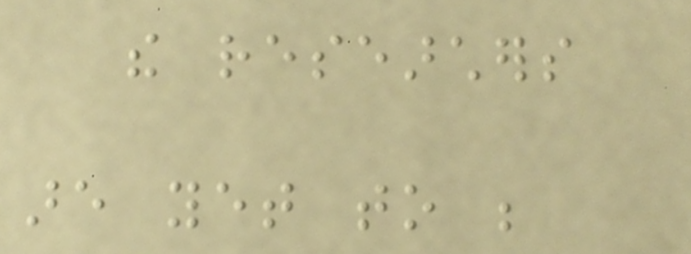the researchers
are yet to be
